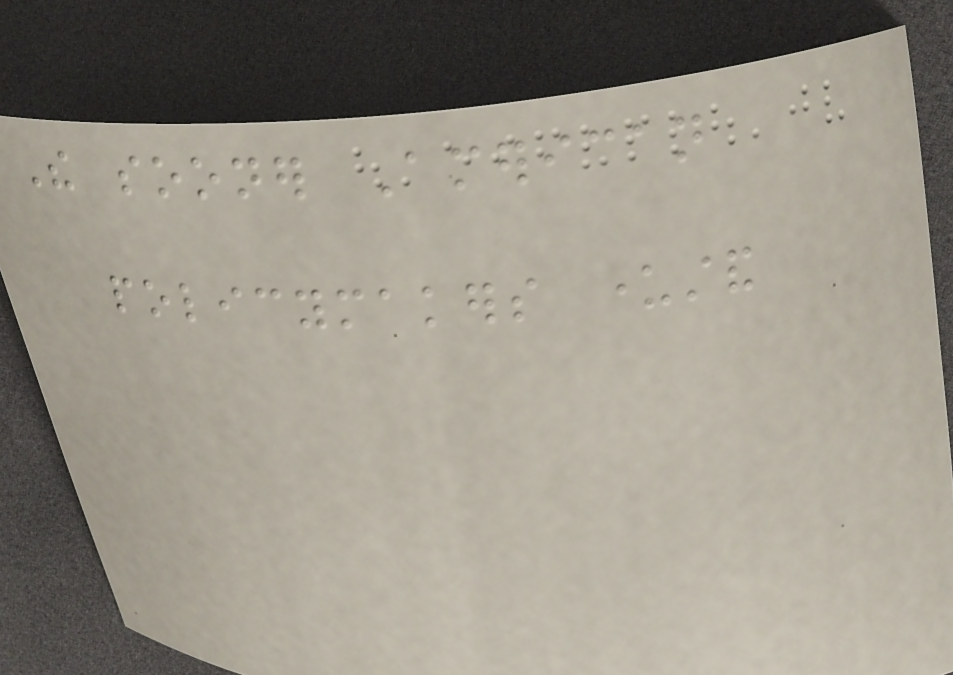The sooner American
policymakers understand
